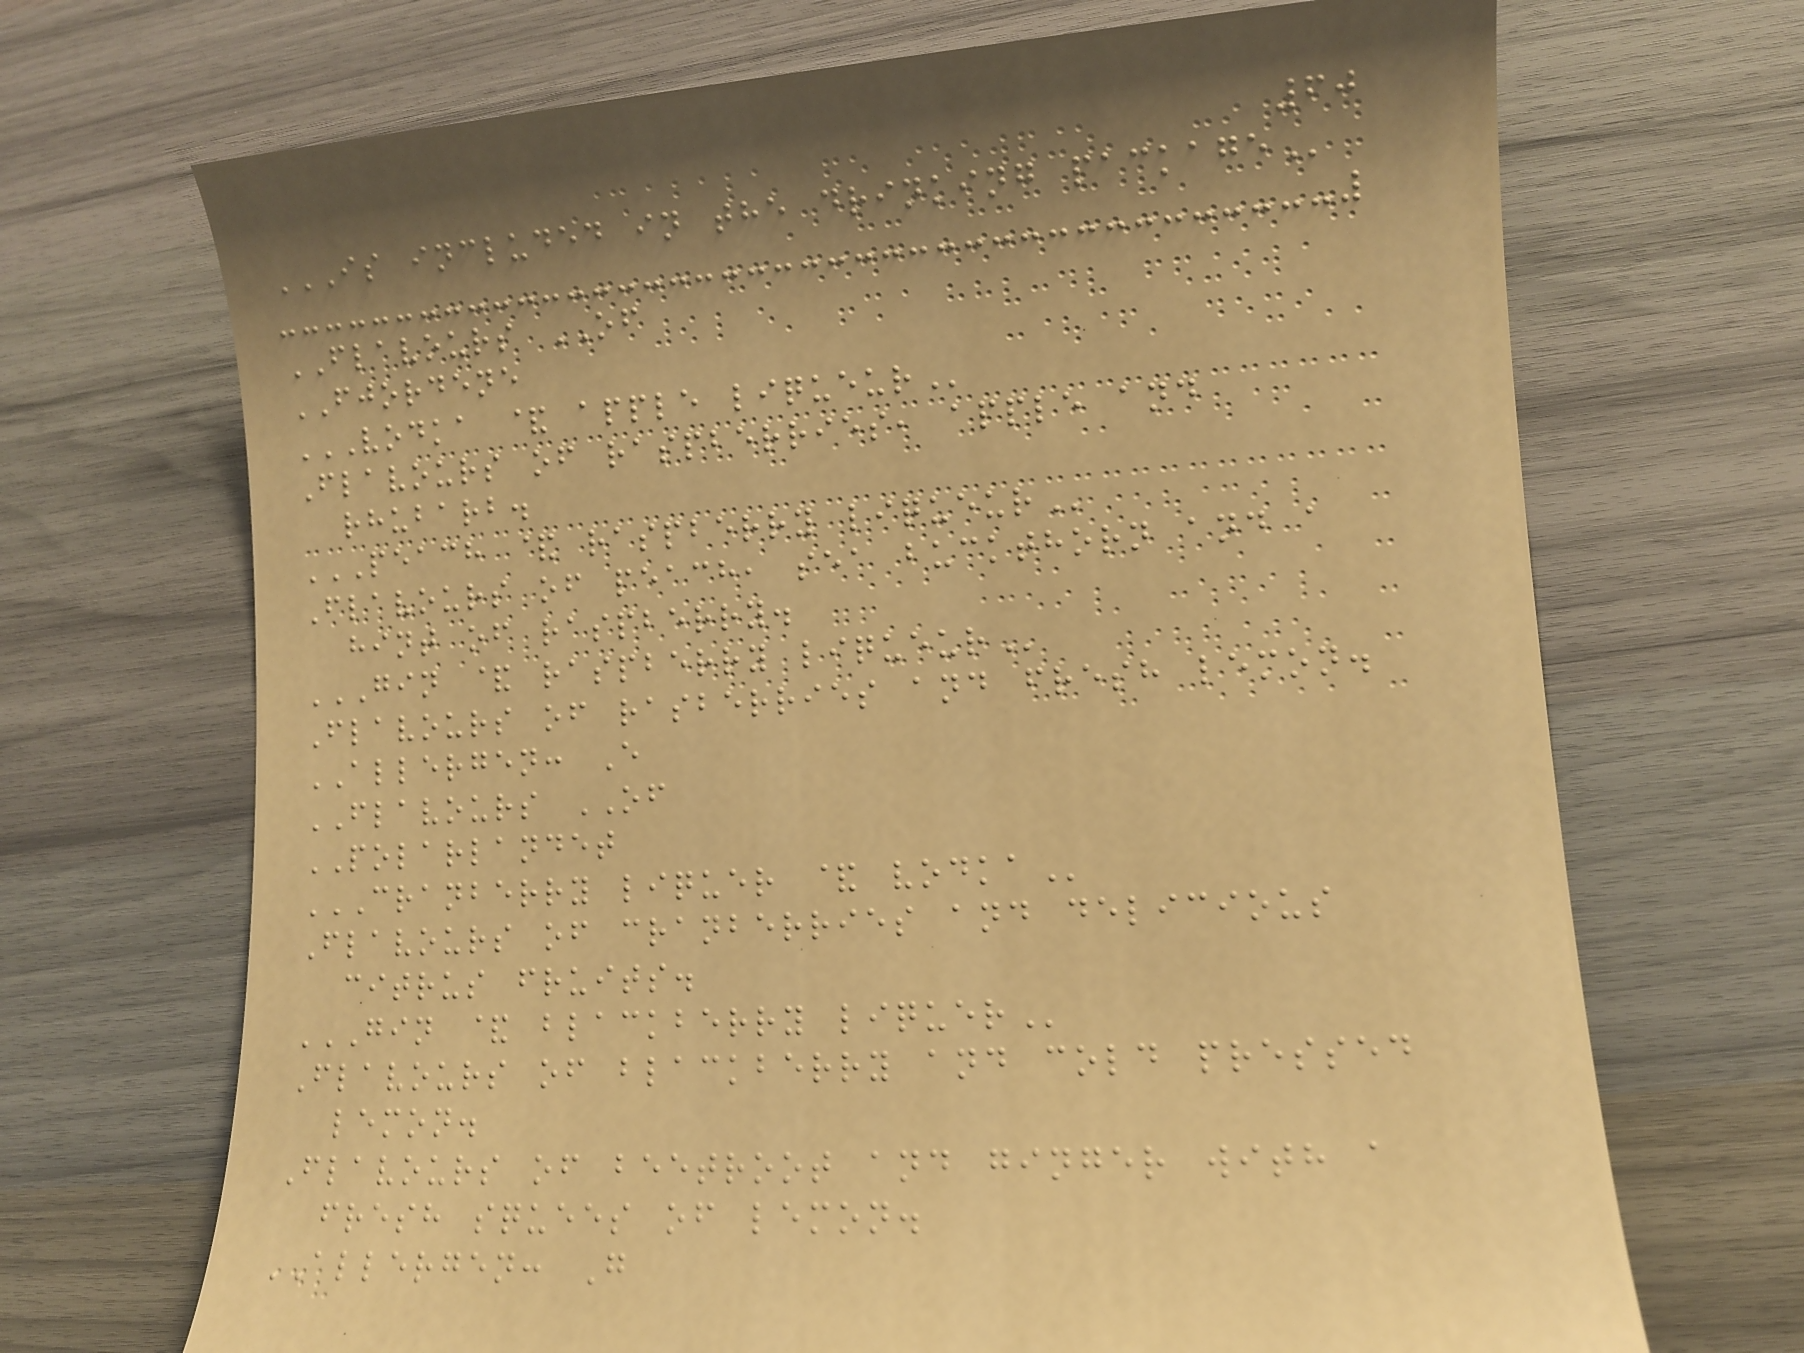60
IS INCLUDED IN THE DRINKING PACKAGE
FLAVOURS OF
FJORDENE
VODKA & APPLE LIQUEUR
Flavours of raspberries, apple and
rhubarb.
PEACH & RASPBERRY LIQUEUR
Flavours of peach, sea buckthorn and a
hint of raspberry.
GIN & RASPBERRY LIQUEUR
Flavours of rasberries and fresh lemon.
ALLERGEN: E
FLAVOURS OF
POLARLANDET
CRANBERRY LIQUER & VODKA
Flavours of cranberries and delicious
citrus fruits.
GIN & BLACKBERRY LIQUER
Flavours of blackberry and cold pressed
lemon.
Flavours of beetroot and ginger with a
fresh squees of lemon.
ALLERGEN: G
